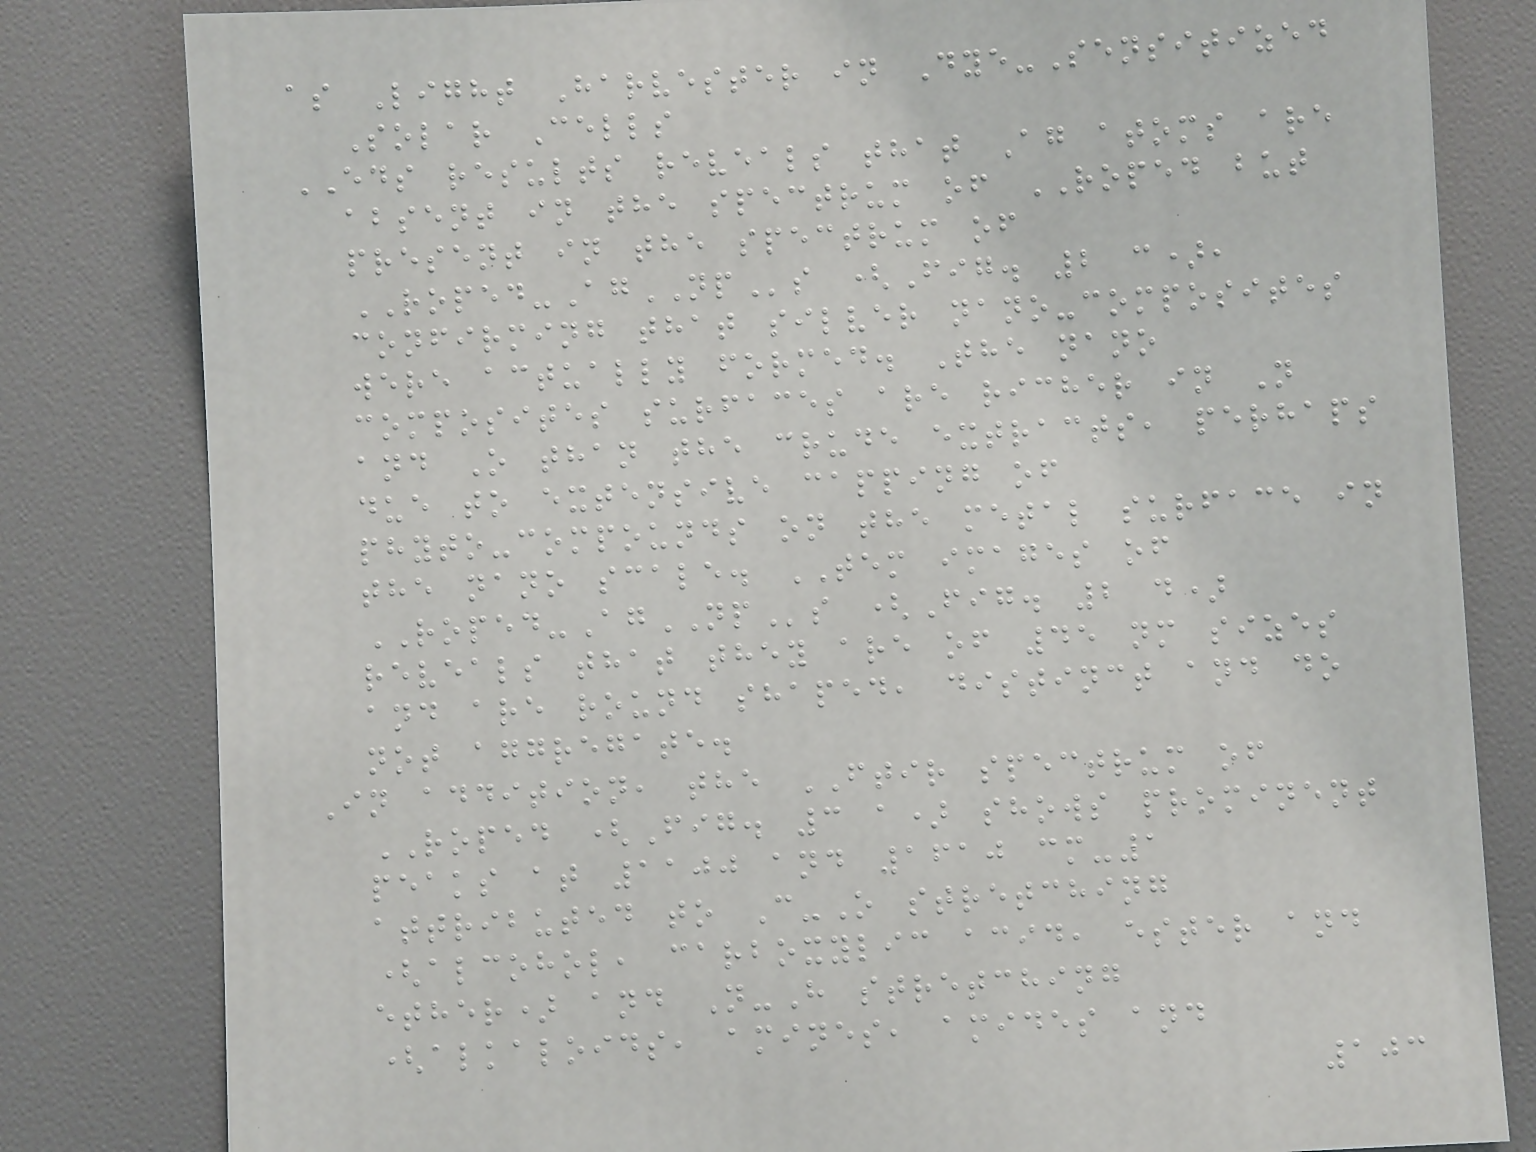as Light Harvester in Dye-Sensitized
Solar Cells
EDS results reveals that Ag atoms are
absent in the spectrum of ROPED but
present in the spectrum of
ROPED-AgNPs (Fig. 2 c),
confirming that silver nano-composites
were actually formed. The nano
composites surfaces are richer in N
and O than the crude extracts, perhaps
due to extensive capping of
phyto-compounds on the metal surface in
the nano scale. TEM images of
ROPED-AgNPs (Fig. 2 d)
reveals that they are of 45 nm sizes
and are round shaped, distinct and do
not aggregate.
In addition, the FTIR spectrum of
ROPED (Fig. 3 a) shows prominent
peaks at 1100 and 1610 cm-1
attributed to C-O stretching
(alcohol, carboxylic acid, ester and
ether) and N-H stretching
(alkaloids, amines, amides and
103
